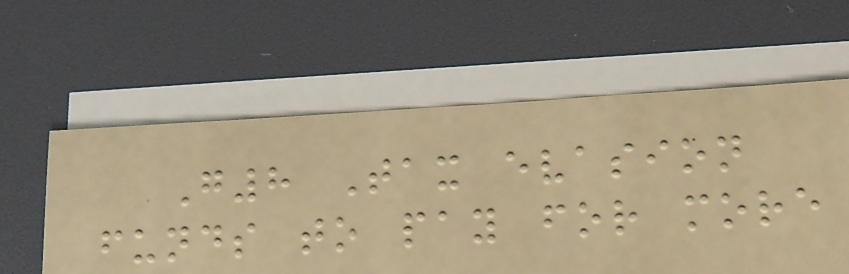G8 Tax evasion
funds to pay for more
